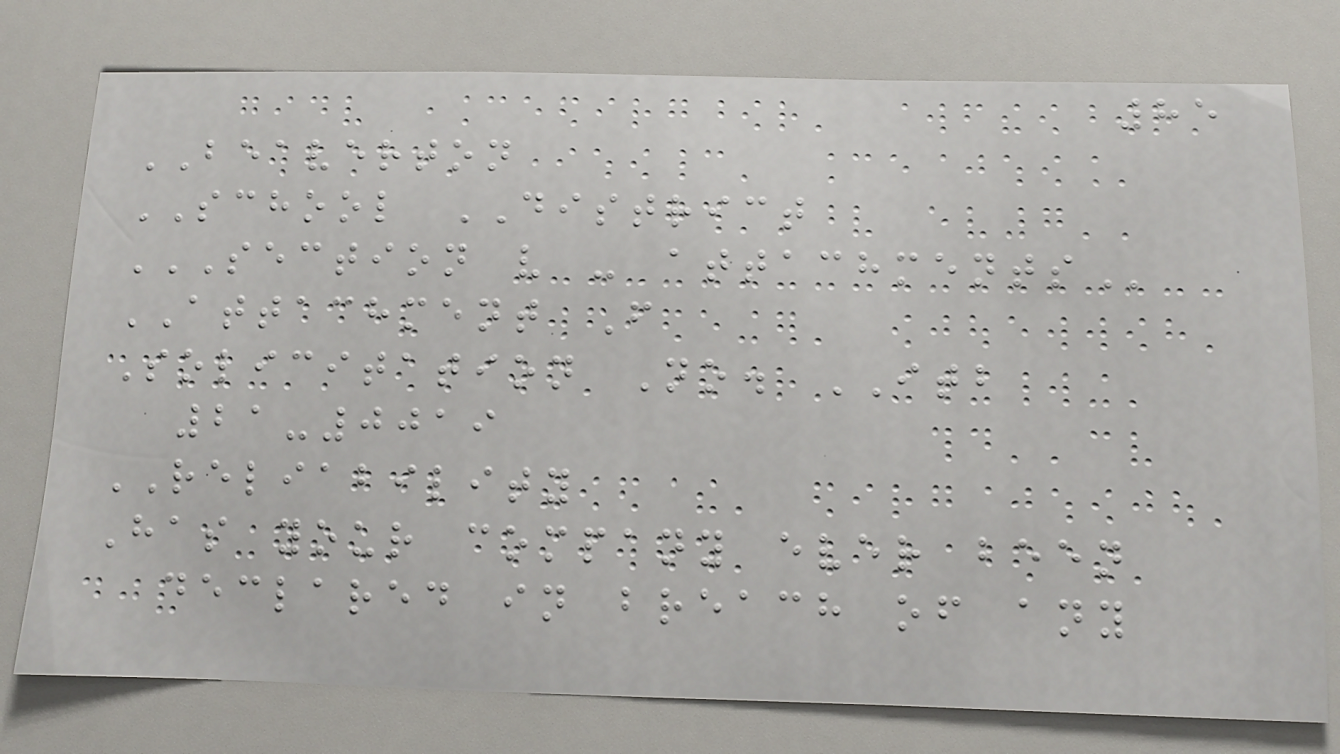85
BEAVERTON
SCHOOL DISTRICT
SECTION V - ATTACHMENTS
ATTACHMENT F
Solicitation No. ITB
21-0019
RELIABILITY
Has your company ever been
declared in breach of any
